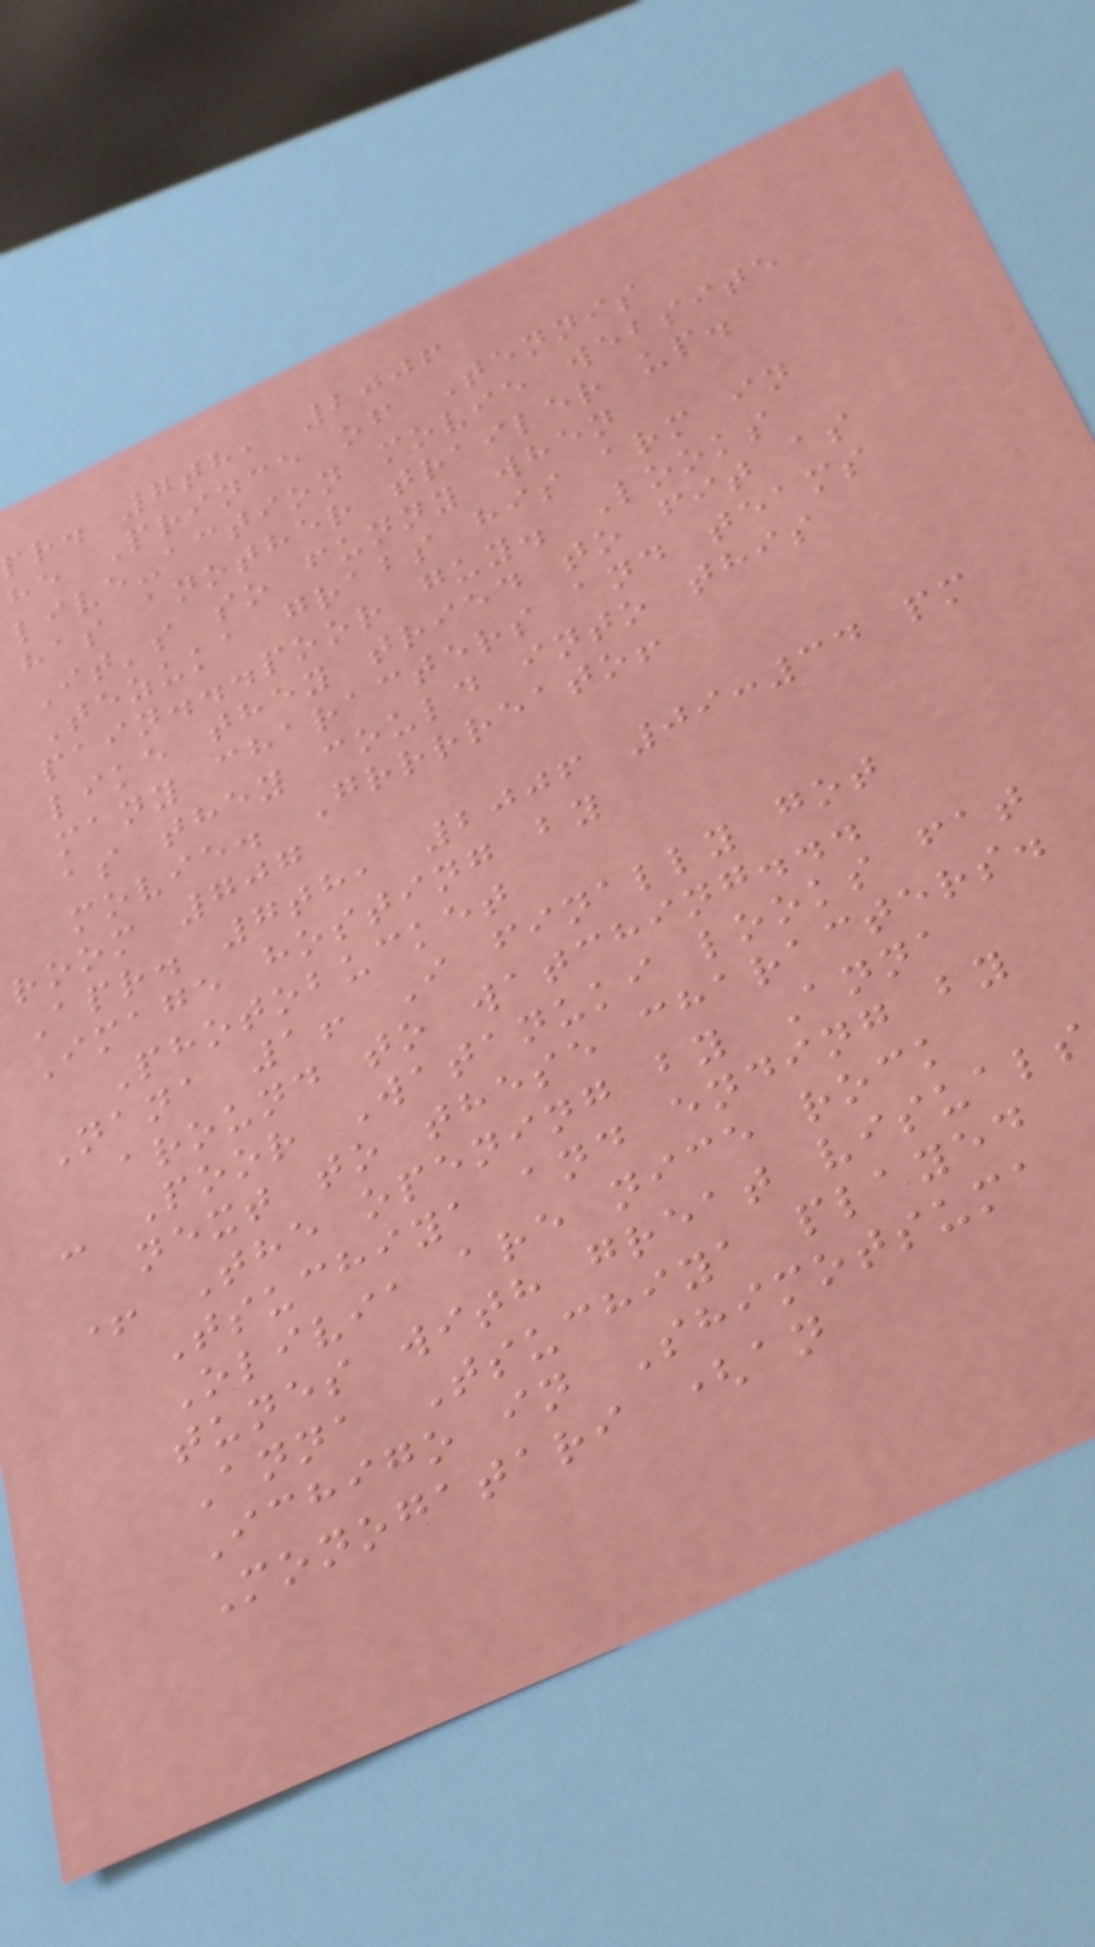pr. 7th, 2006
he Prince of Tennis
live-action movie website
has another trailer up.
It's so funny when
Tezuka grabs his arm in
pain...poor guy. Looks
like they tried to fit as
many characters and teams
as they could into this
movie. Grrrreato!
room 707
Apr. 7th, 2006 09:34 pm
Image hosting by
Photobucket
Nana 1! I finally got
around to watching...
- Poor Watanuki looks fat
next to these characters.
+ The opening by Anna
Tsuchiya and ending by
Olivia are nice rock
tunes with great visuals
Anna Tsuchiya played
Ichigo in Shimotsuma
Monogatari (an
